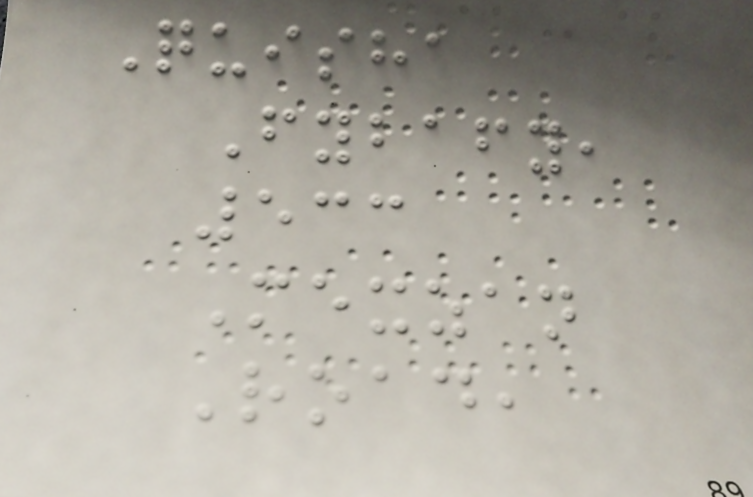Quisha
Fybafy,
533
Mexzan
Road,
